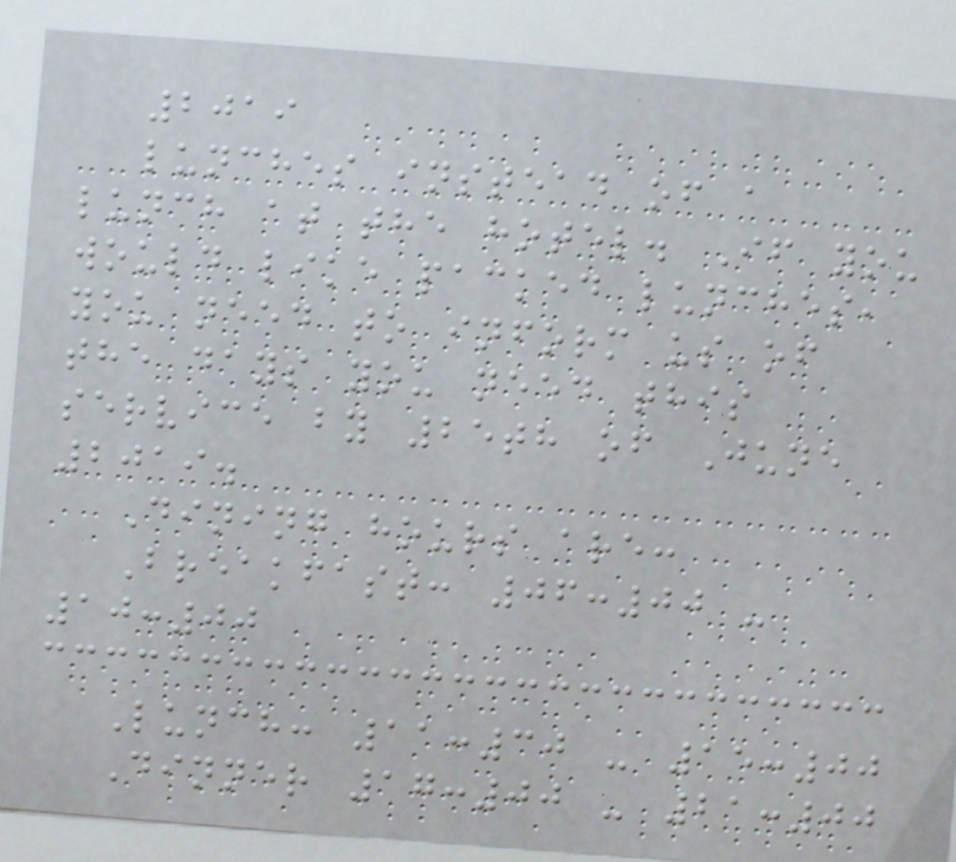2019
lunches instead of a
lunch at the hotel. If you
would like packed lunches,
you need to inform us of
the days you need this
service by 25th of June
2019.
Dining hours are:
Breakfast: 06:00 -
10:00
Lunch: 11:30 - 15:00
Dinner 17:00 - 21:00
